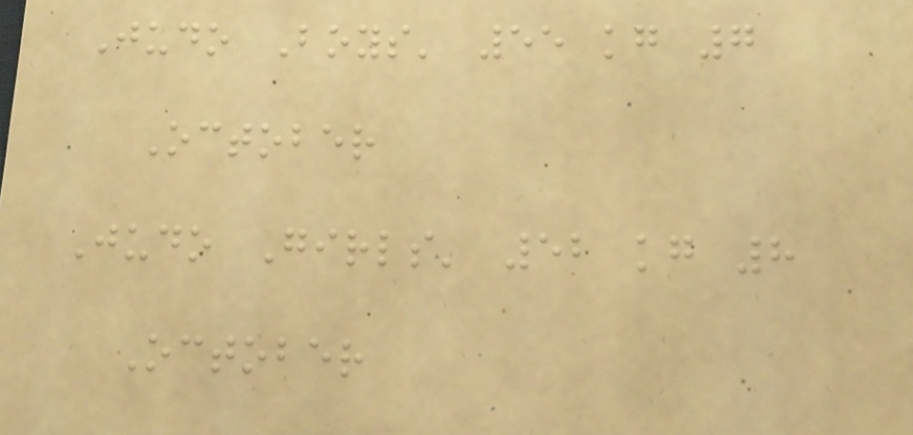Judo Boys' 55 kg 7
October
Judo Girls' 52 kg 8
October
